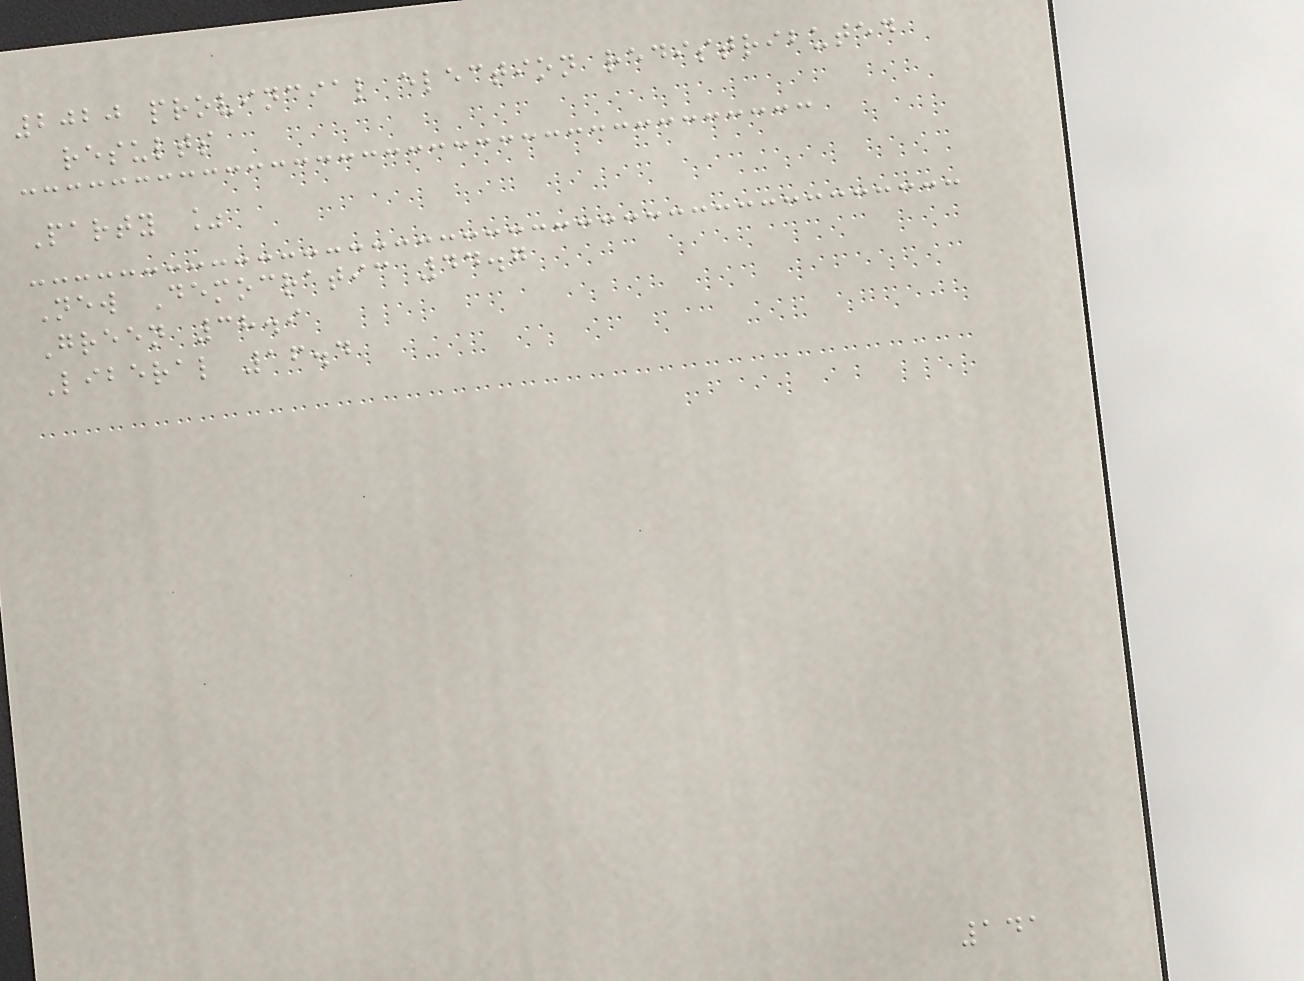2020 provincial election redistributed
results
Party %
New Democratic 44.7
Green 38.9
Liberal 16.4
141
